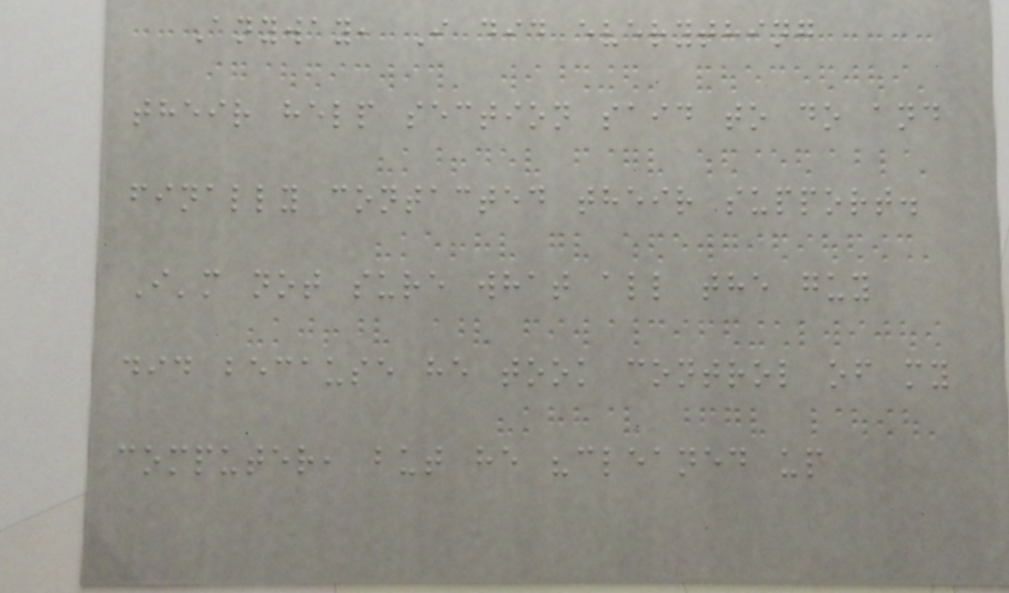Anyway, I did everything
their help section said to do and
finally contacted their support.
I'm not sure what all the guy
did because he took control of my
computer, but he "cleaned up
